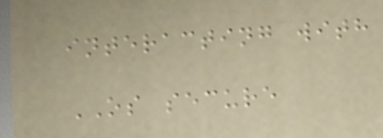interacting with
OS secure
